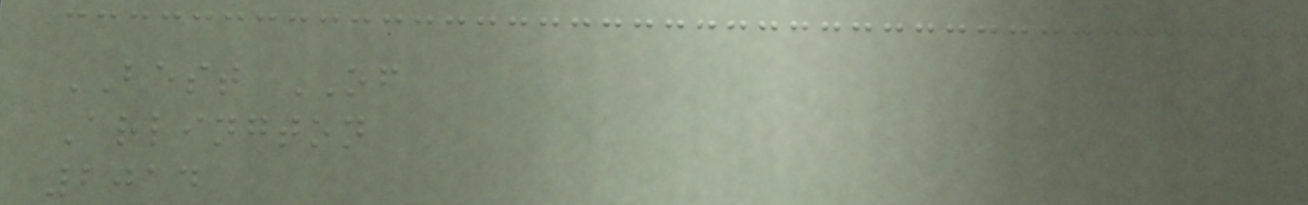BEST OF
Arlington
2014
